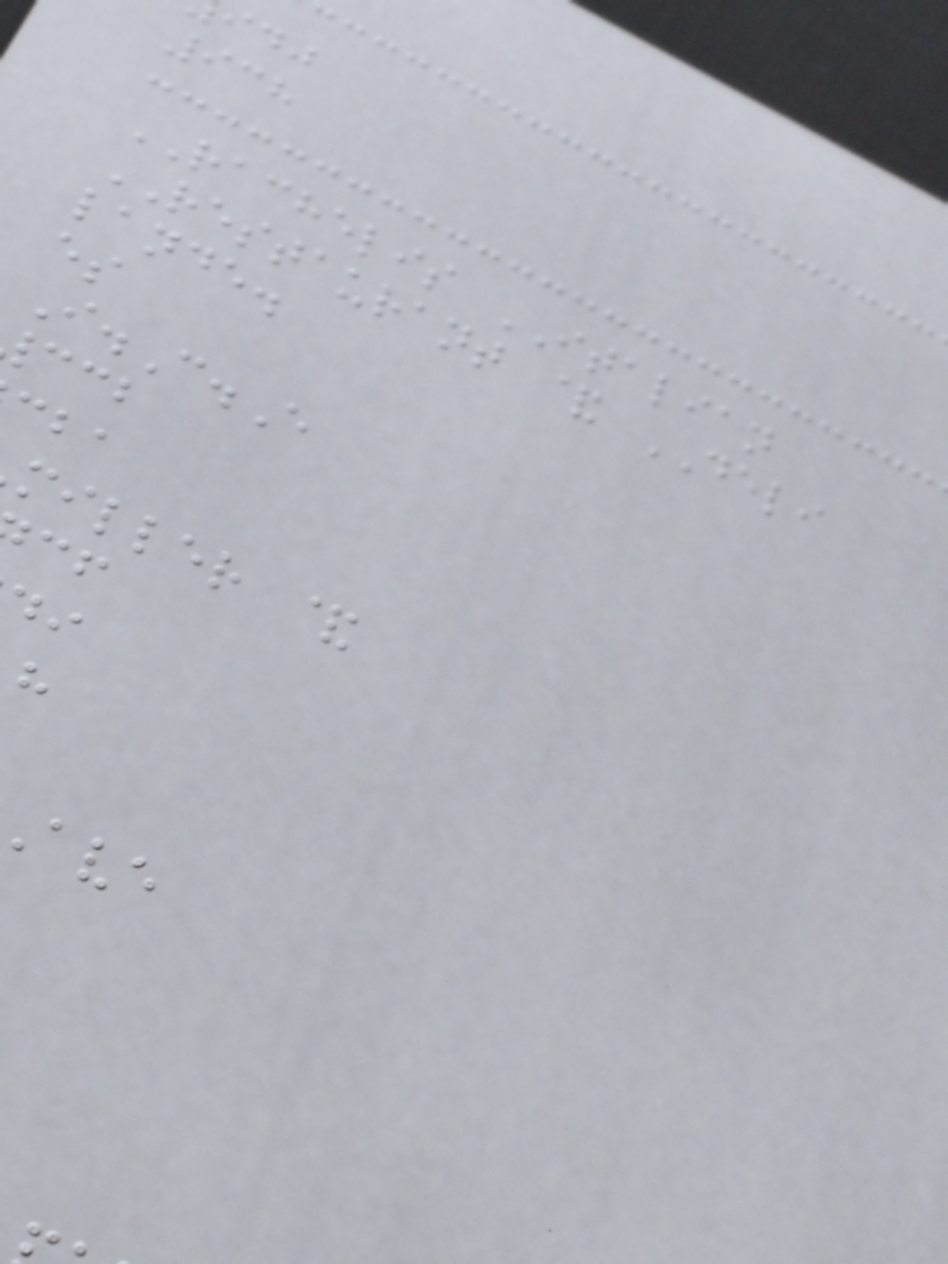938
RACHELIS ITALIAN
RESTAURANT & DELI
lande.
es
I.C.E
miller &
